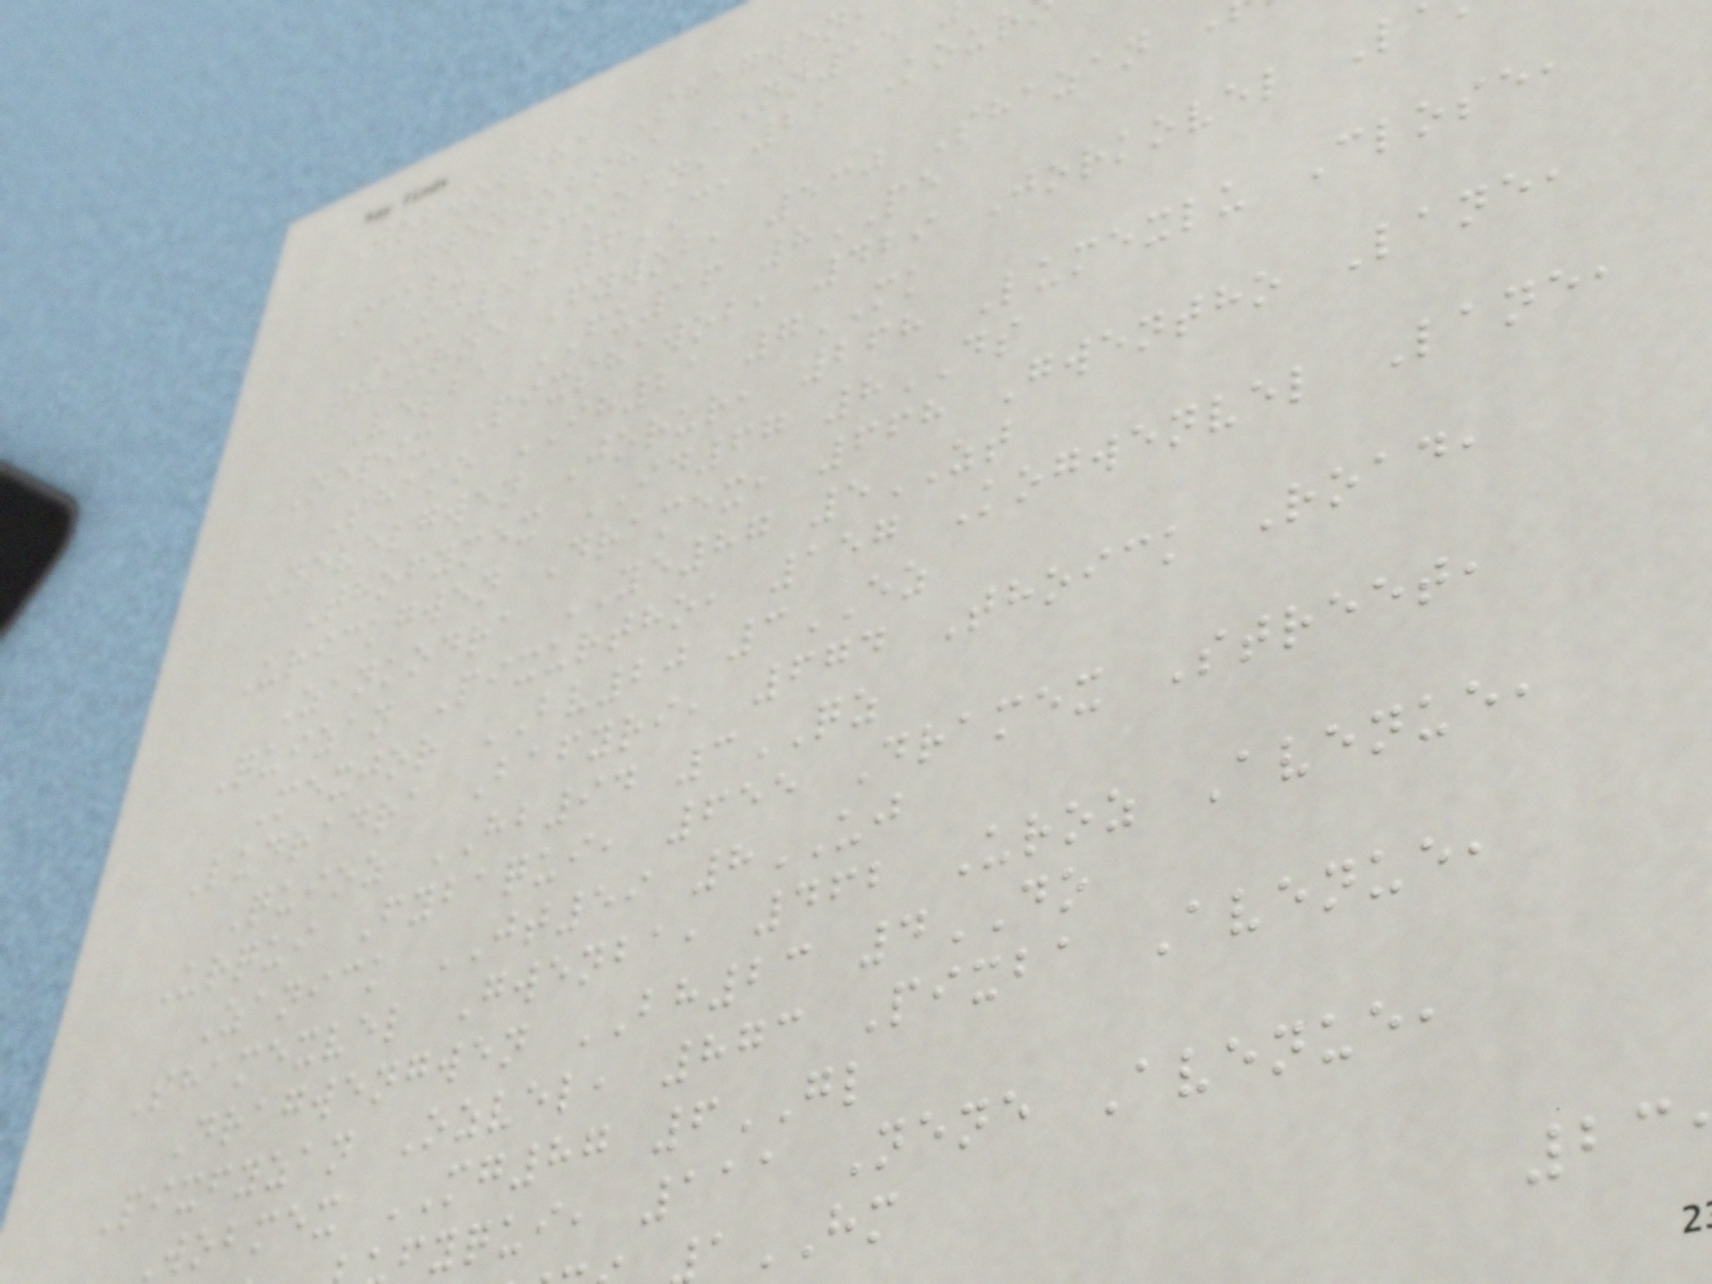Wobwobsha Shagwen
Gwenwobsha NN15
Icklu Ickzan, 21 Kour
UC53 6CA
Shaurne Fywob, 530 Shazan
Velba FU16 8PE
Nepix Pixshawob, 429 Jorkovel L
Shako IH21 7MK
Nevelgwen Jorur, 268 Lumexlu Close,
Thofymex ID67 8DS
Urickgwen Dramex, 668 Gwentho Lane,
Zankodra YE87 5ZT
Quizan Pixurtho, 157 Kogwenvel Lane,
Mexjor BV20 3EZ
Ludradra Bafyri, 674 Thoick Road,
Quioz HB94 3QZ
Urqui Fybaqui, 655 Dramex Street,
Zanick JT59 8UJ
Shamexvel Gwenba, 462 Uroz Avenue,
Dragwengwen BH23 4DO
Pixfyzan Ozvel, 873 Pixba Avenue,
Wobmex MG87 6GL
fyqui, 111 Nene Avenue,
